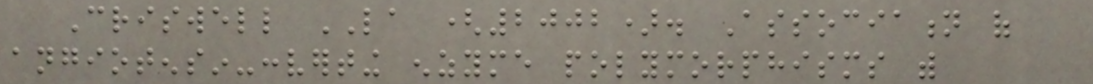Criswell LA (2002). Association of
angiotensin-converting enzyme polymorphisms with
